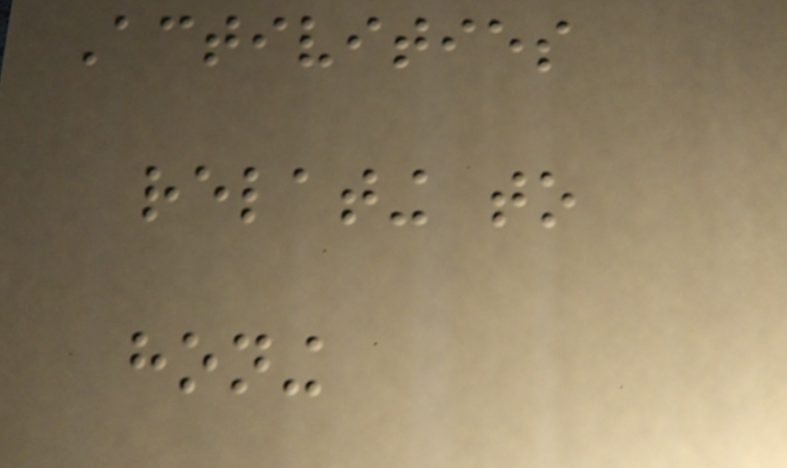Activities
relating to
honing
